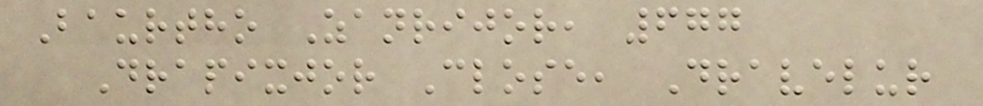Baurtho Zanrijor, 677
Drapixjor Close, Dravelur
